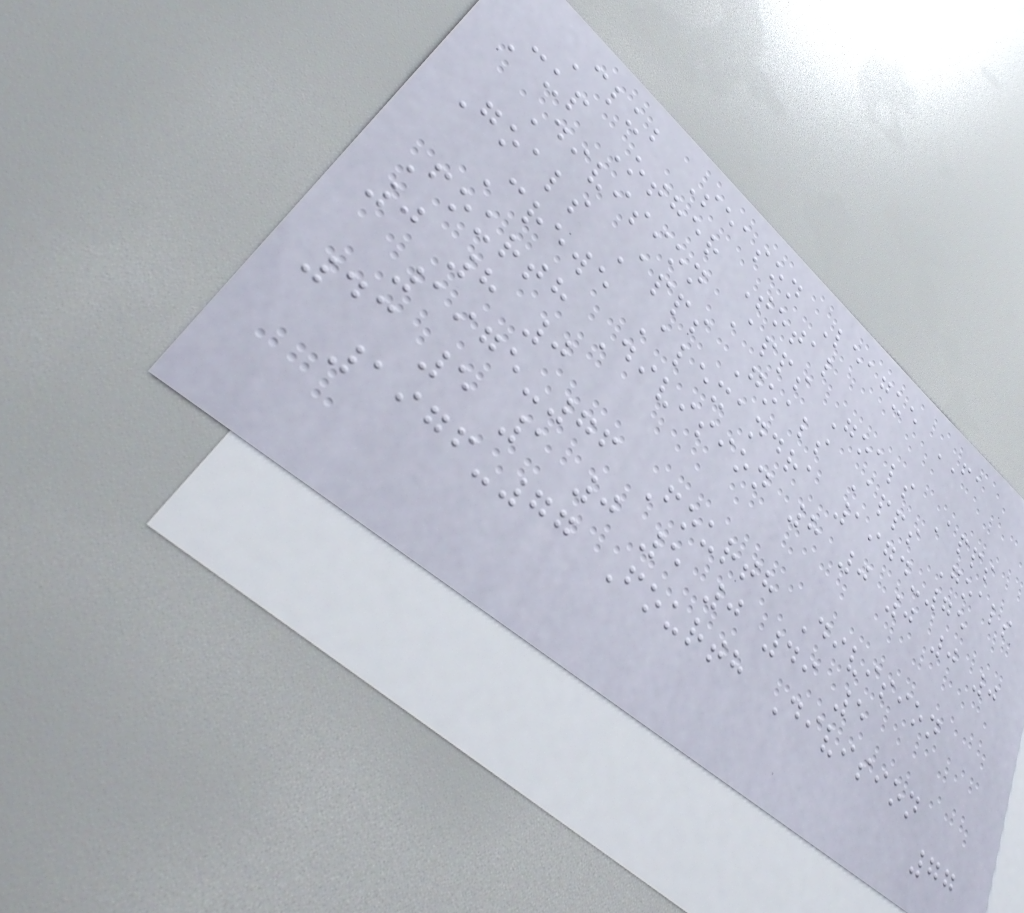Club Season League FA
Cup Other Total
Division Apps Goals Apps
Goals Apps Goals Apps Goals
Crewe Alexandra 1974-75
Fourth Division 8 0 0 0 0
0 8 0
1975-76 Fourth Division
43 5 1 0 5 0 49 5
1976-77 Fourth Division
77
